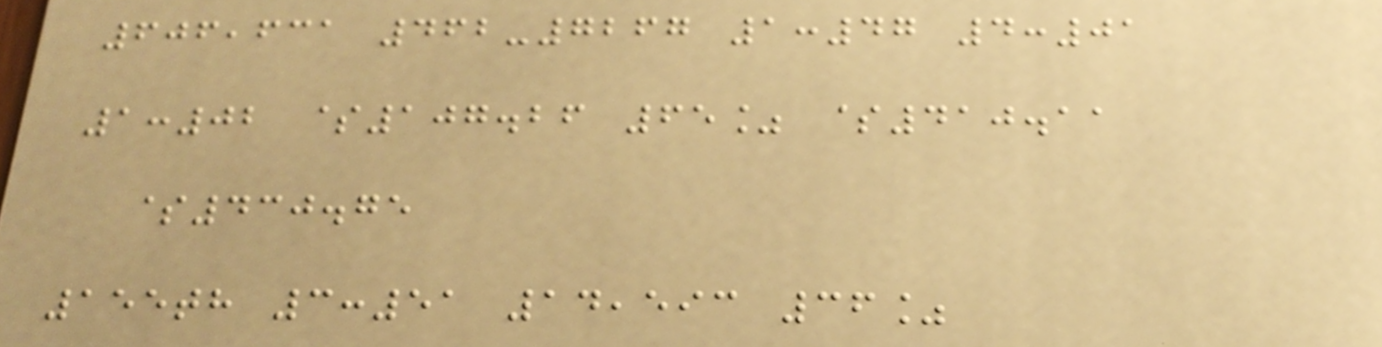606,631 462-7267 1:47 4:01
1:02 $107.26 65% $410.11
$430.75
155th 3:51 14,593 36%
